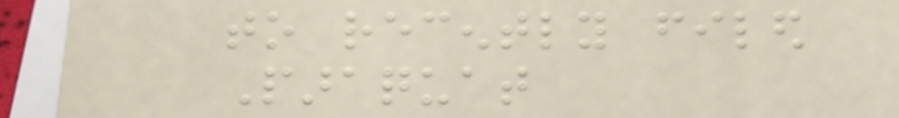to recently filed
Paraquat
